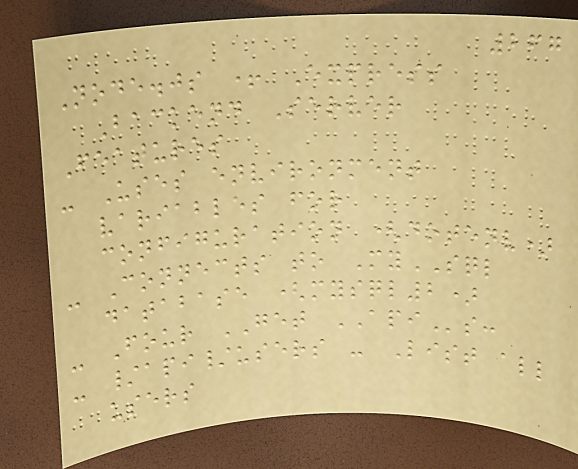267
Node.js + Express
Backend Server
Features
- Uses environment
variables for
configuration (dotenv)
- Connects to MySQL
database (mysql2)
- Four GET APIs:
- /api/users - List all
users
